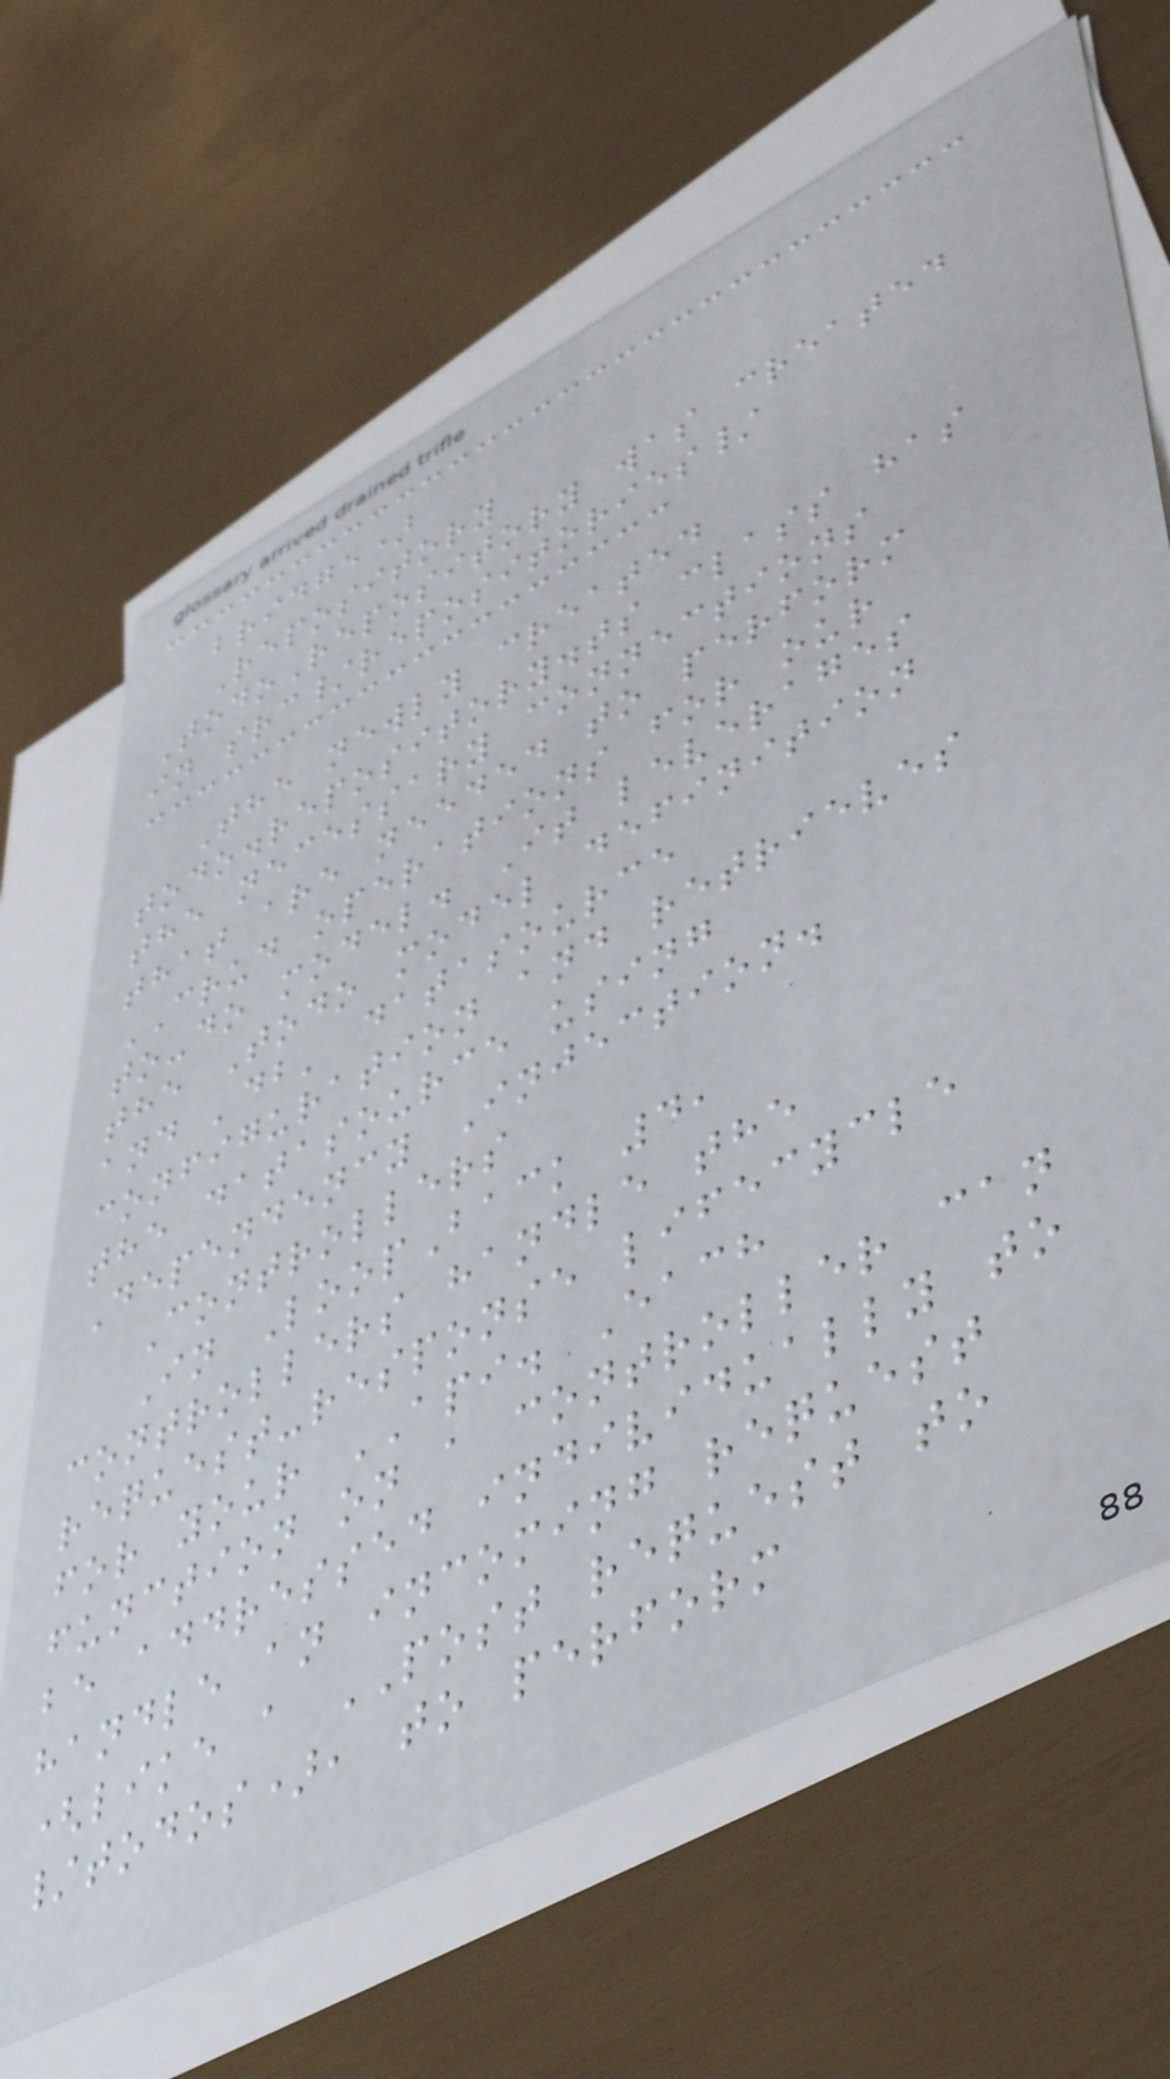bridge)
Repository
TodoRepository was created
in src/repositories/
The newly created
todo.repository.ts class has
the necessary connections
that are needed to perform
CRUD operations for our
to-do model. It leverages
the Todo model definition
and 'db' datasource
configuration and retrieves
the datasource using
Dependency Injection.
Controllers
In LoopBack 4,
controllers handle the
request-response lifecycle
for your API. Each
function on a controller can
be addressed individually to
handle an incoming request
(like a POST request to
/todos), to perform
